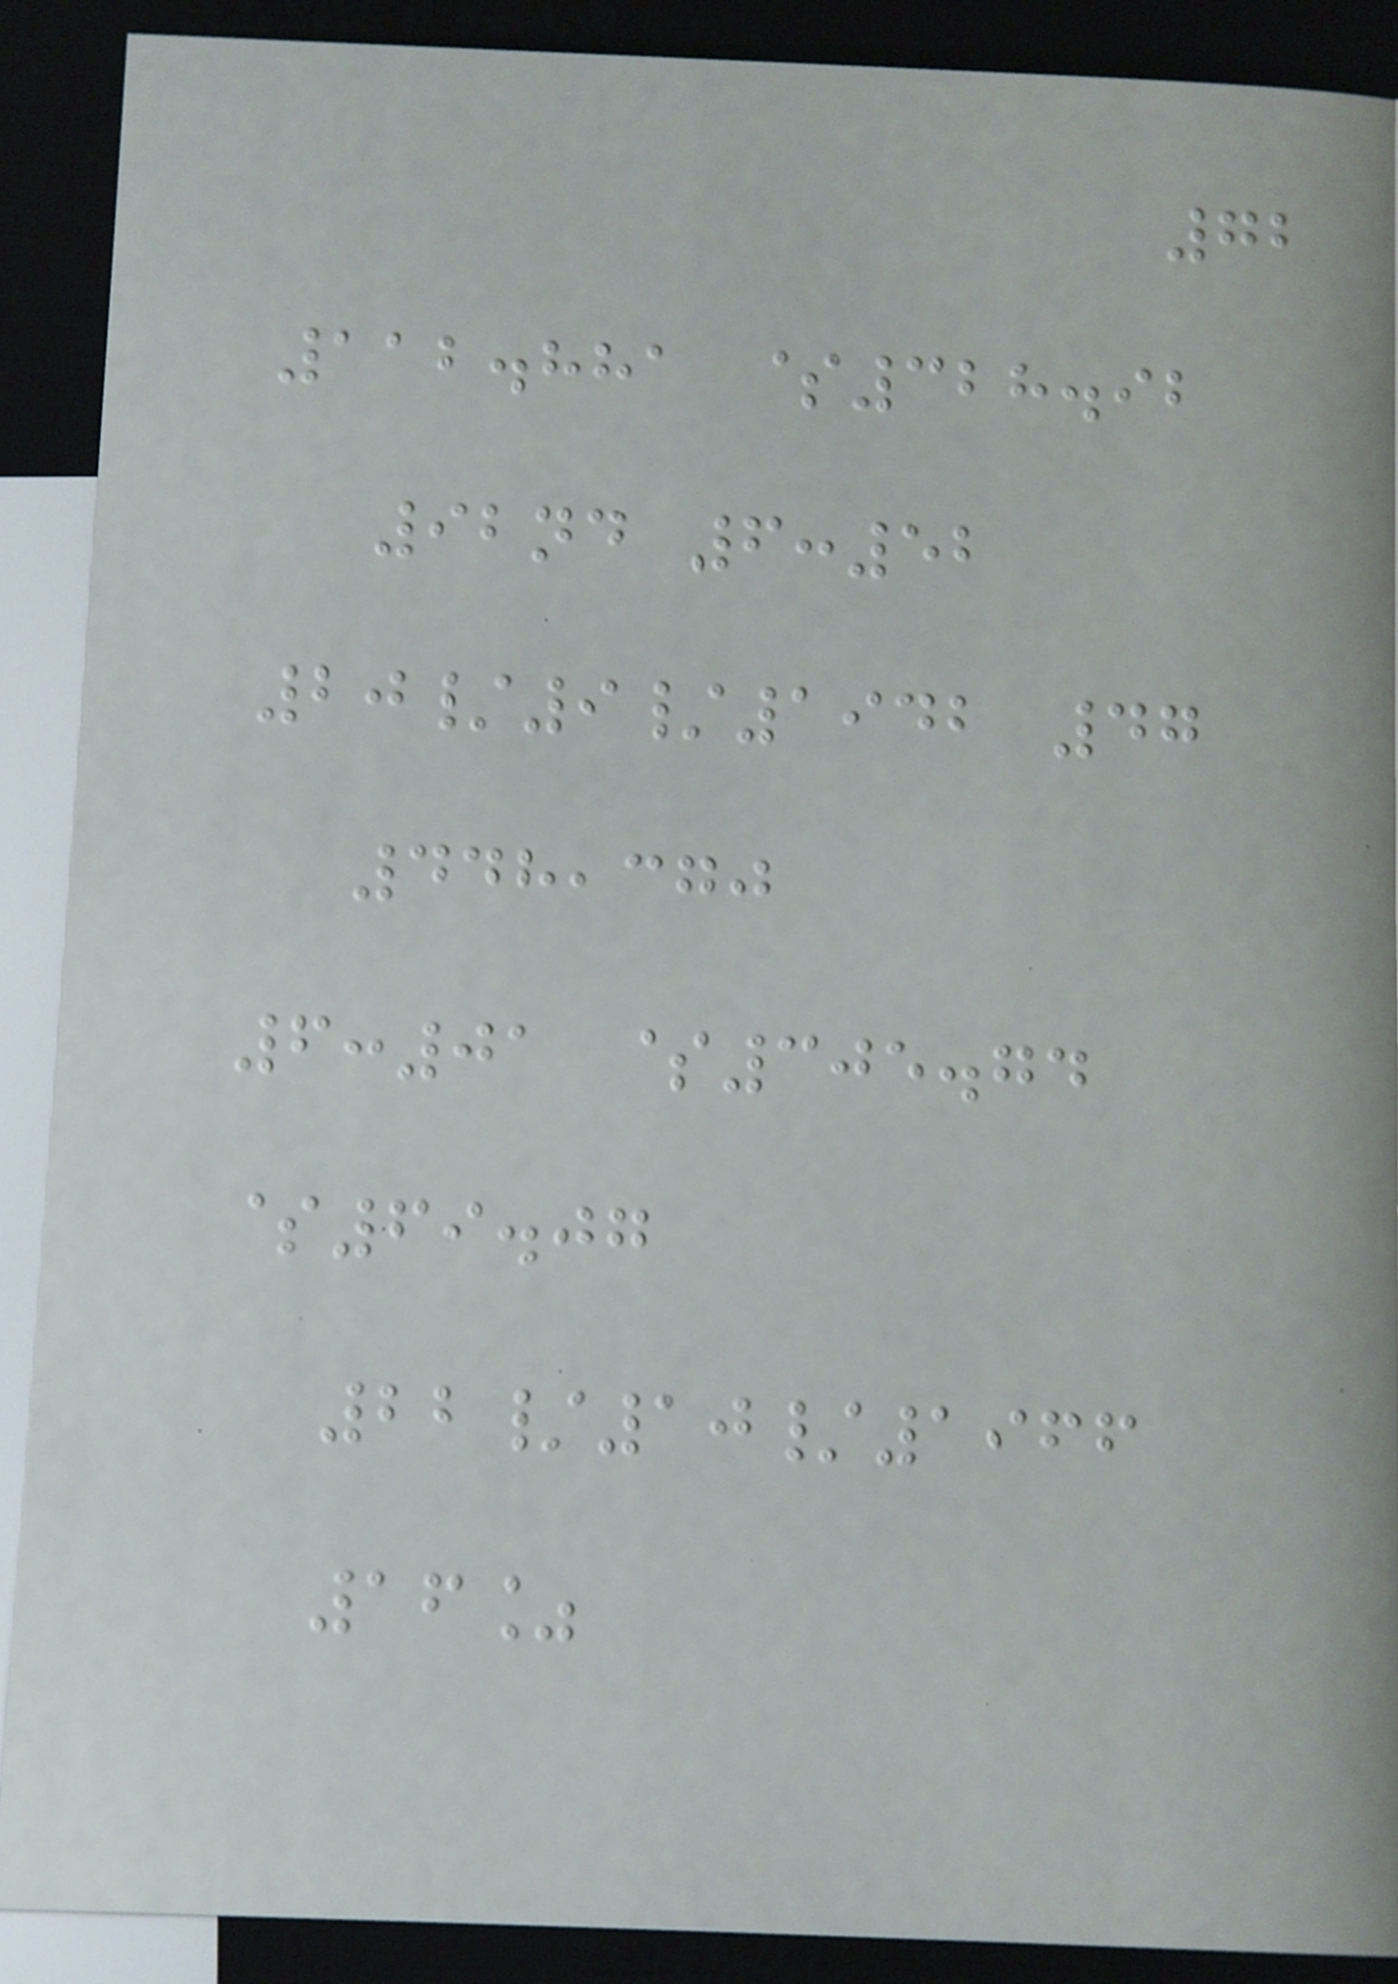72
112.881 $328.92
92nd 6:52
20/9/1942 47
448,370
6:01 $305.74
$69.07
22/10/1966
16%
